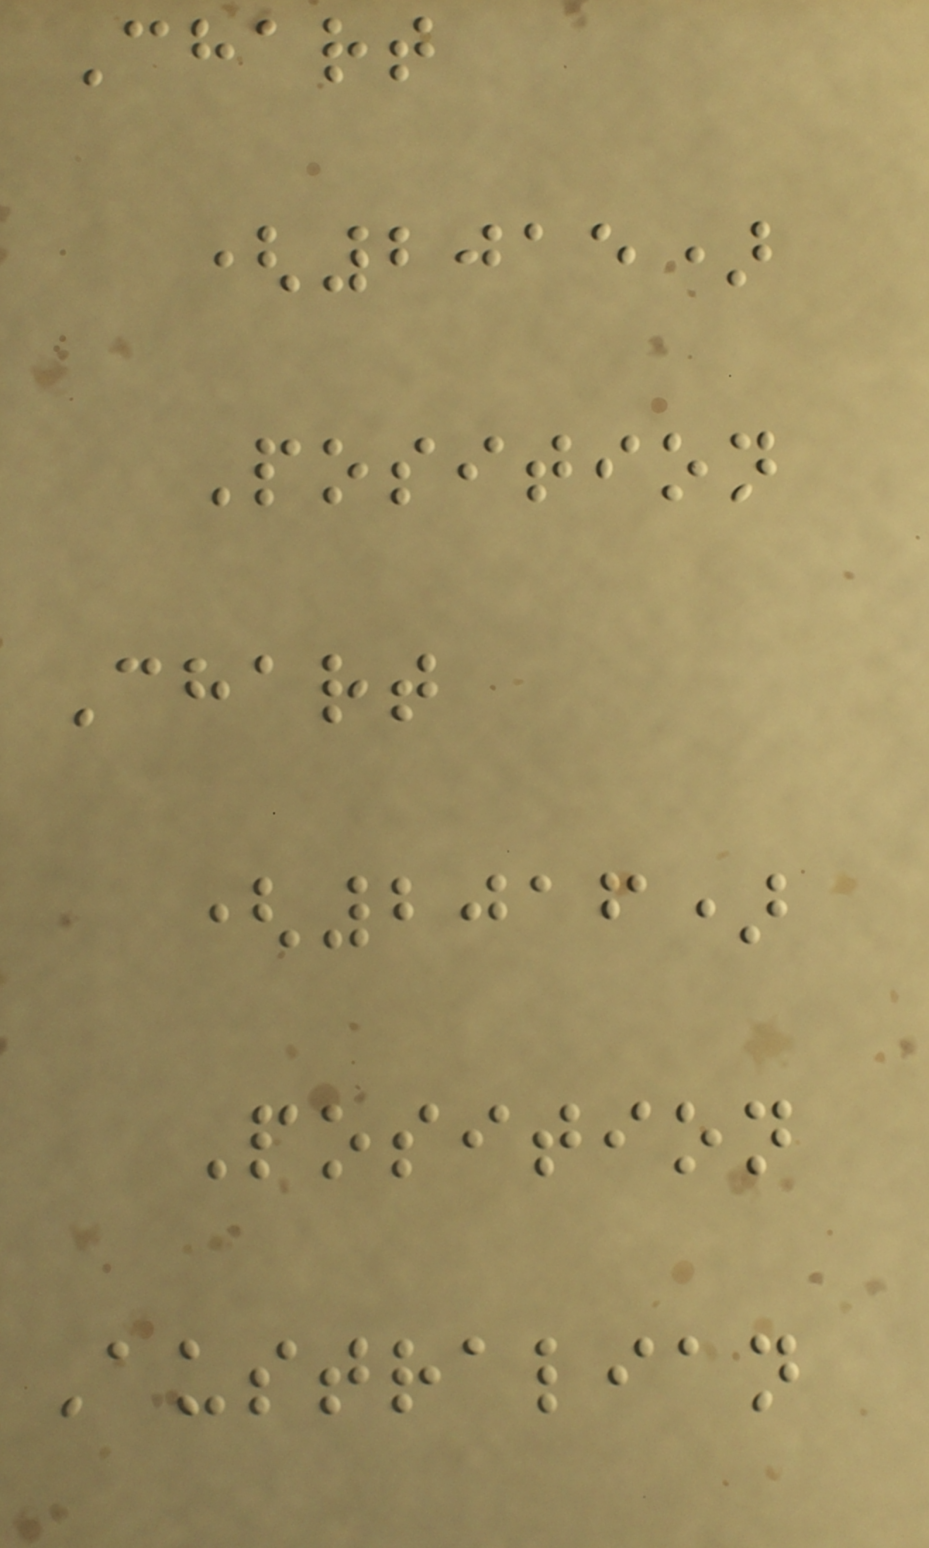Chart
(2015)
Position
Chart
(2016)
Position
Australian
